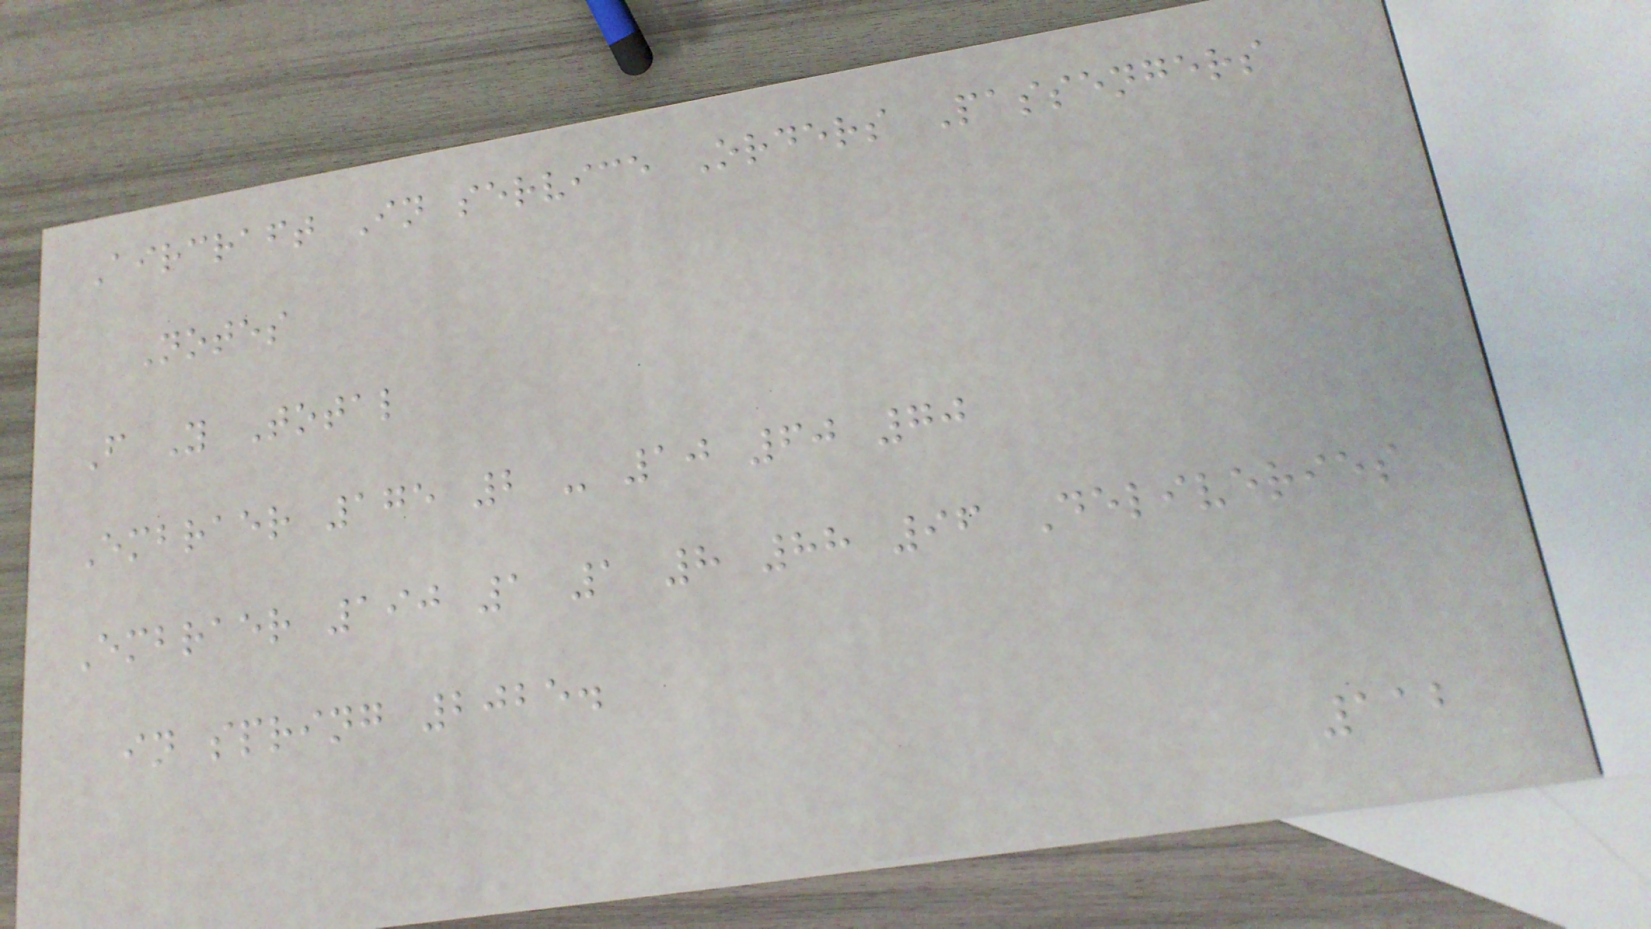Aircraft In service Orders Passengers
Notes
F Y Total
Embraer 175 2 - 10 60 70
Embraer 190 1 1 8 88 96 Deliveries
in spring 2025.
112
